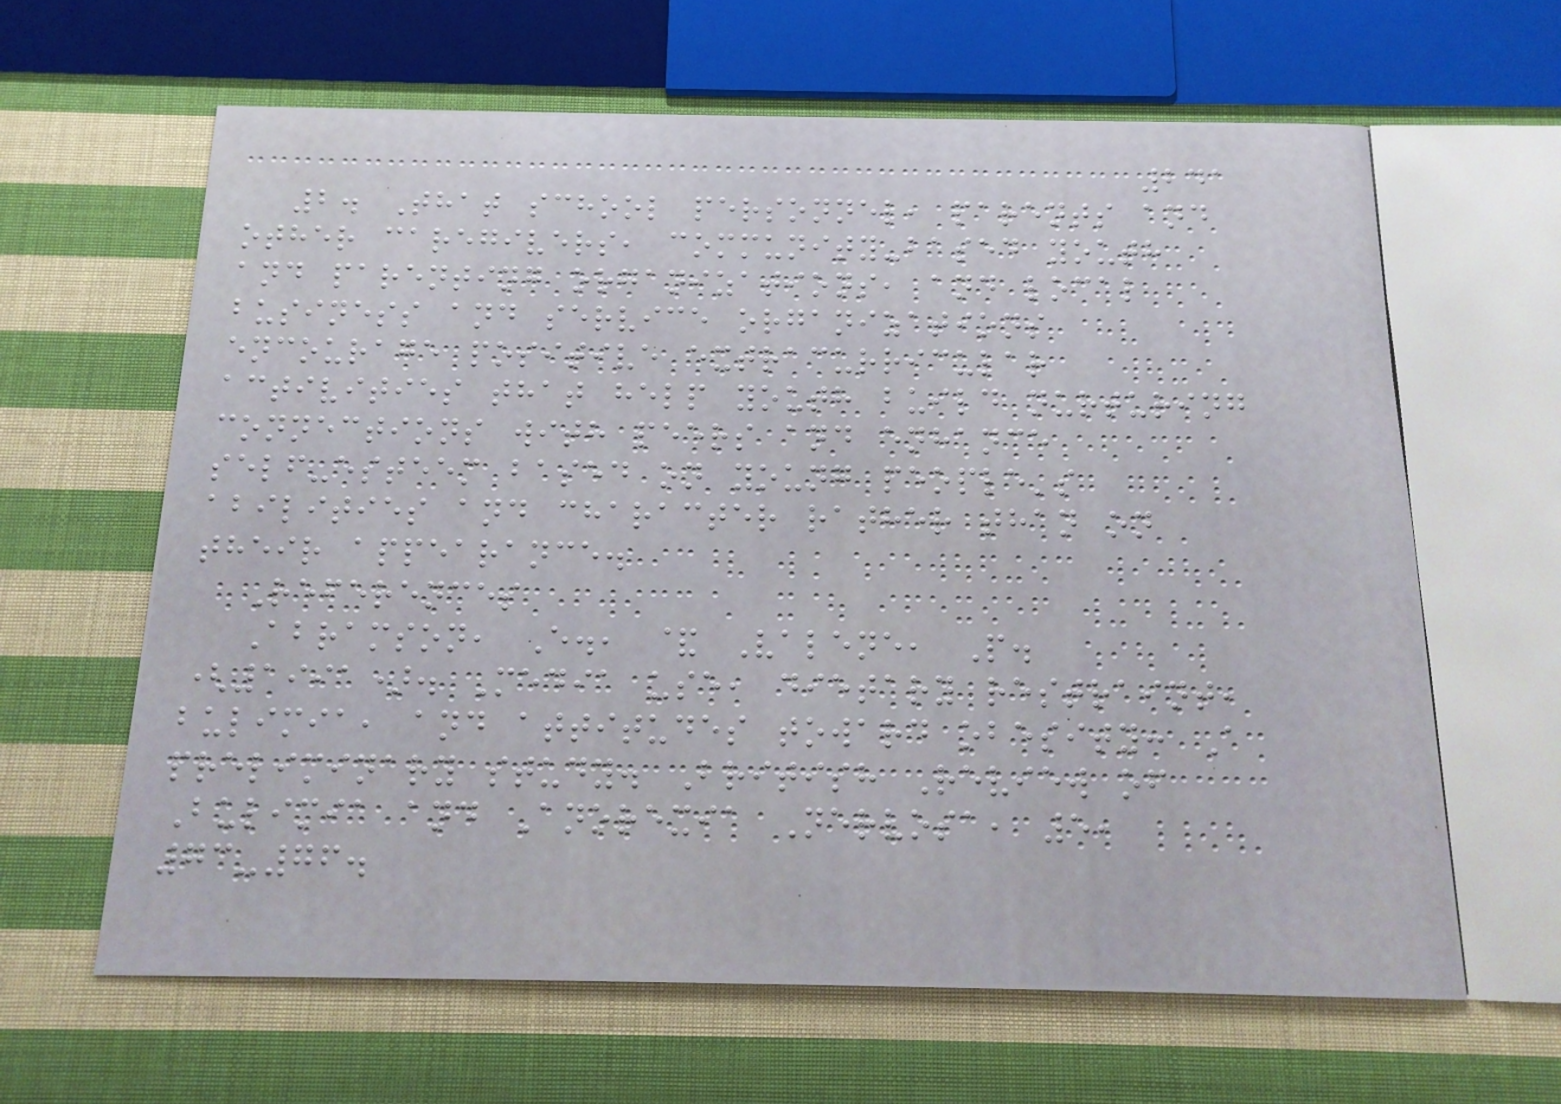241
2. That school personnel, parents and
other caregivers, community-based youth
and parenting organizations, and local
business and service organizations
encourage positive extracurricular
activities that help youth build nurturing
connections with peers and enhance
self-esteem based on young people's
abilities and character rather than on
their appearance.
References
Abramson, E., & Valene, P.
(1991). Media use, dietary restraint,
bulimia, and attitudes toward obesity: A
preliminary study. British Review of
Bulimia and Anorexia Nervosa, 5,
73-76.
